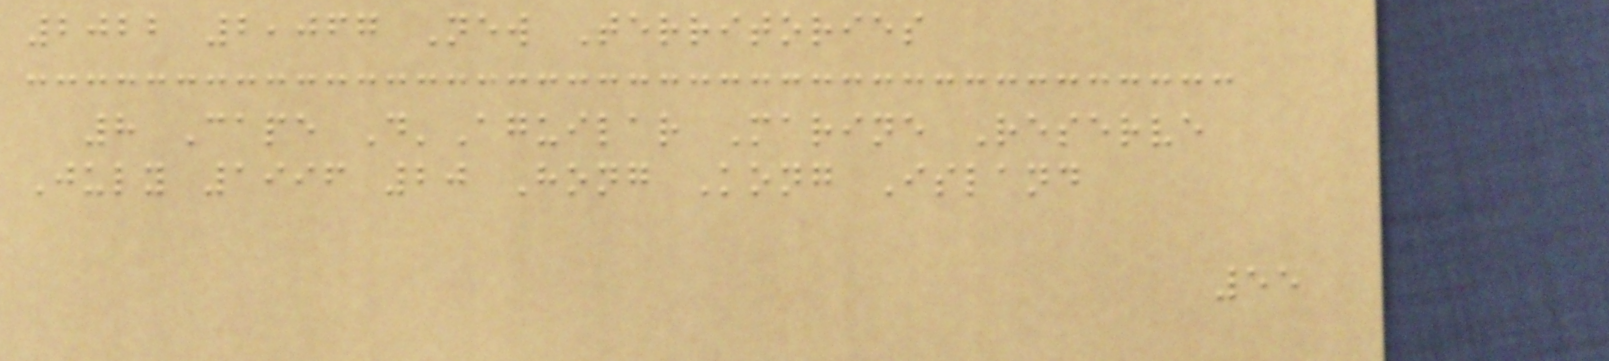2022 2,067 New Territories
8 Cape D'Aguilar Marine Reserve
July 1996 20 Hong Kong Island
55
